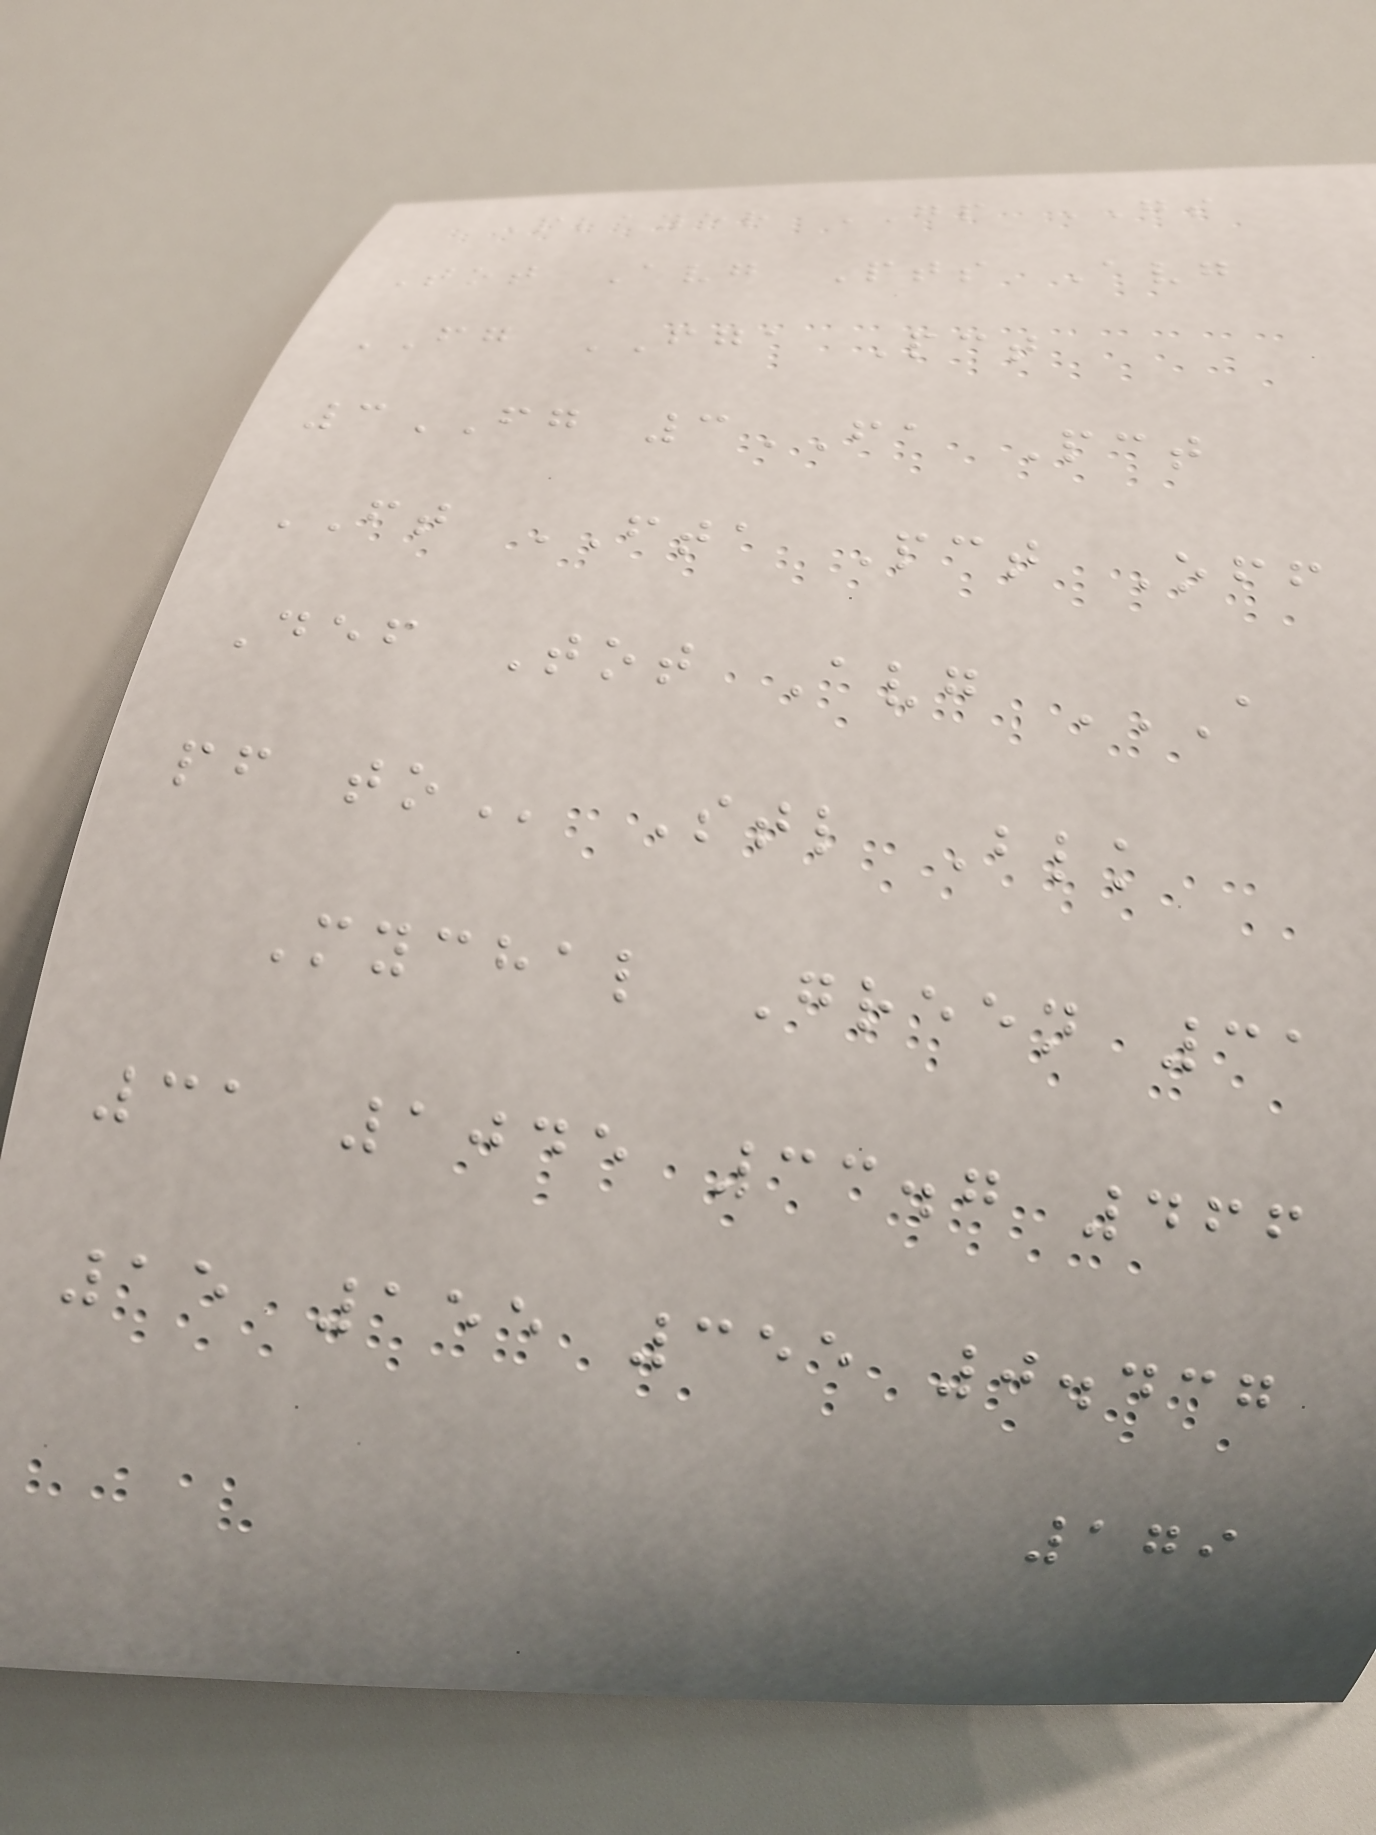Player GP GS
Tot Avg Pts Avg
FG FGA Pct
3FG 3FA Pct
FT FTA Pct Off
Def Tot Avg A
PF TO Stl Blk
Mychal Green 31
31 1045 33.7 466
15 155 355 0.437
179
